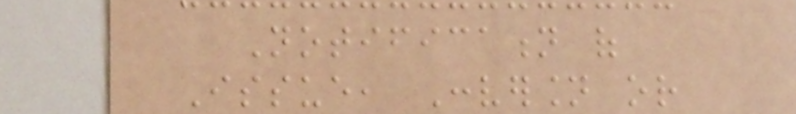Notification of
Issue, Conversion or
